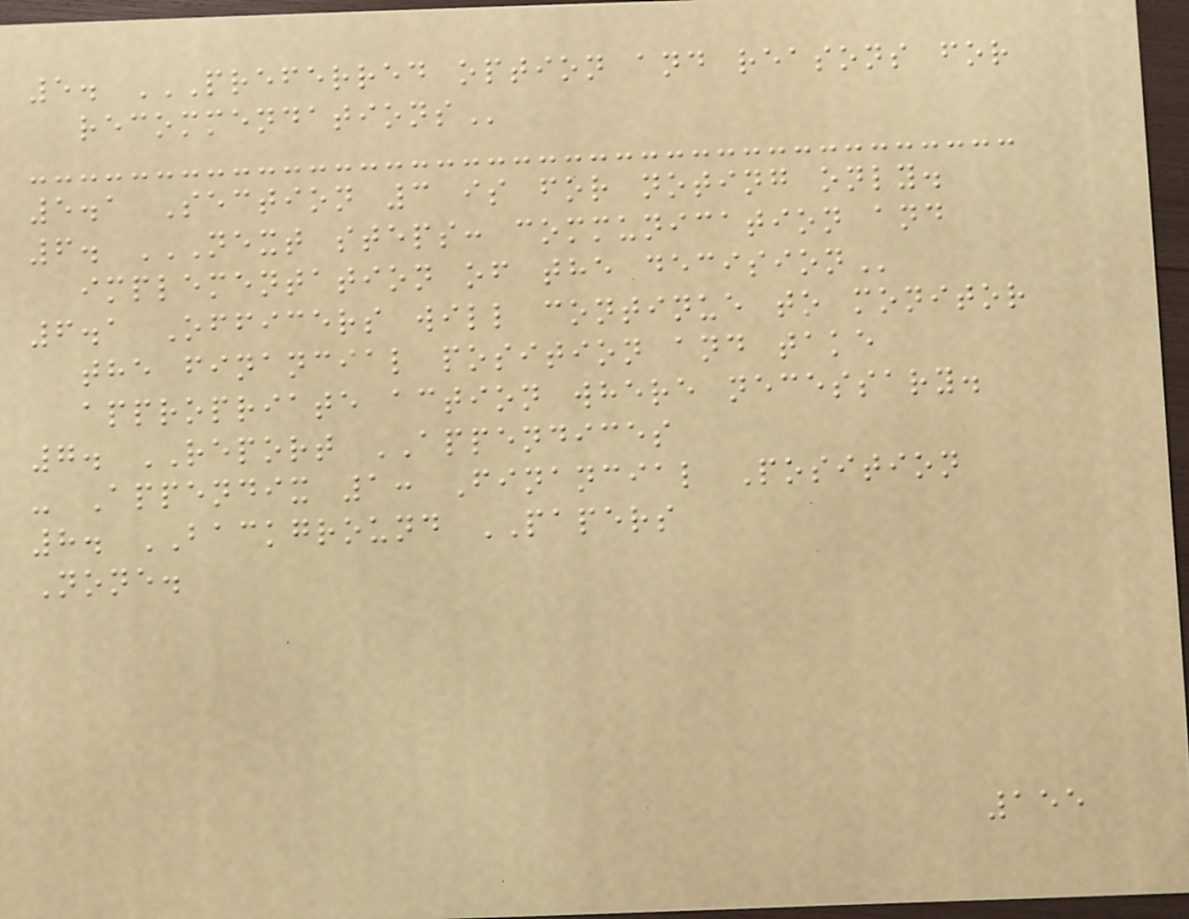5. PREFERRED OPTION AND REASONS FOR
RECOMMENDATIONS
5.1 Section 3 is for noting only.
6. NEXT STEPS: COMMUNICATION AND
IMPLEMENTATION OF THE DECISION
6.1 Officers will continue to monitor
the financial position and take
appropriate action where necessary.
7. REPORT APPENDICES
- Appendix 1: Financial Position
8. BACKGROUND PAPERS
None.
155
